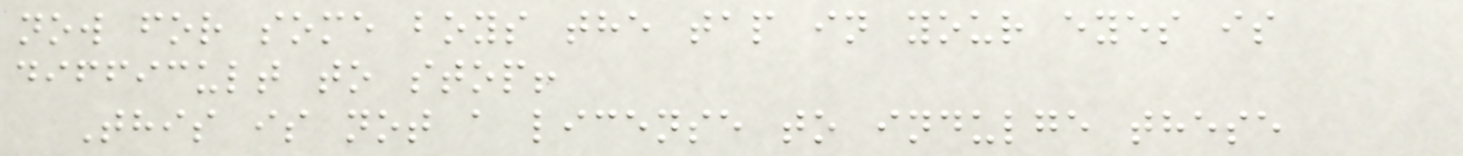now for some boys the tap in your eyes is
difficult to stop!
This is not a license to indulge these
